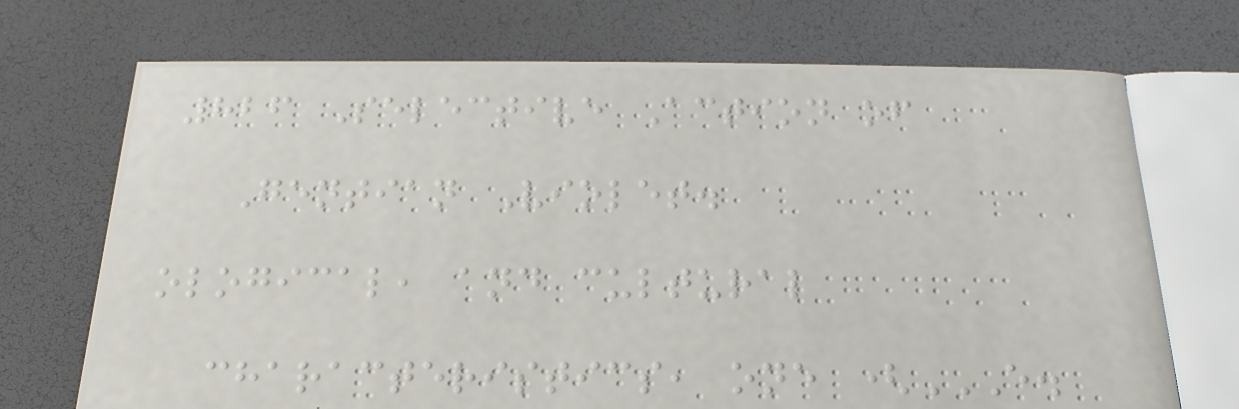826 Selective Action of
Gentian Violet.
ological, and cultural
characteristics, one (E.
